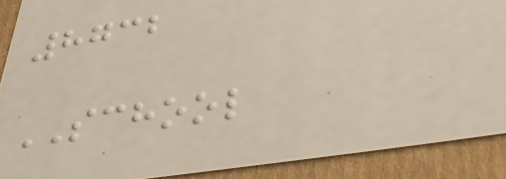8732
SCHOOL
